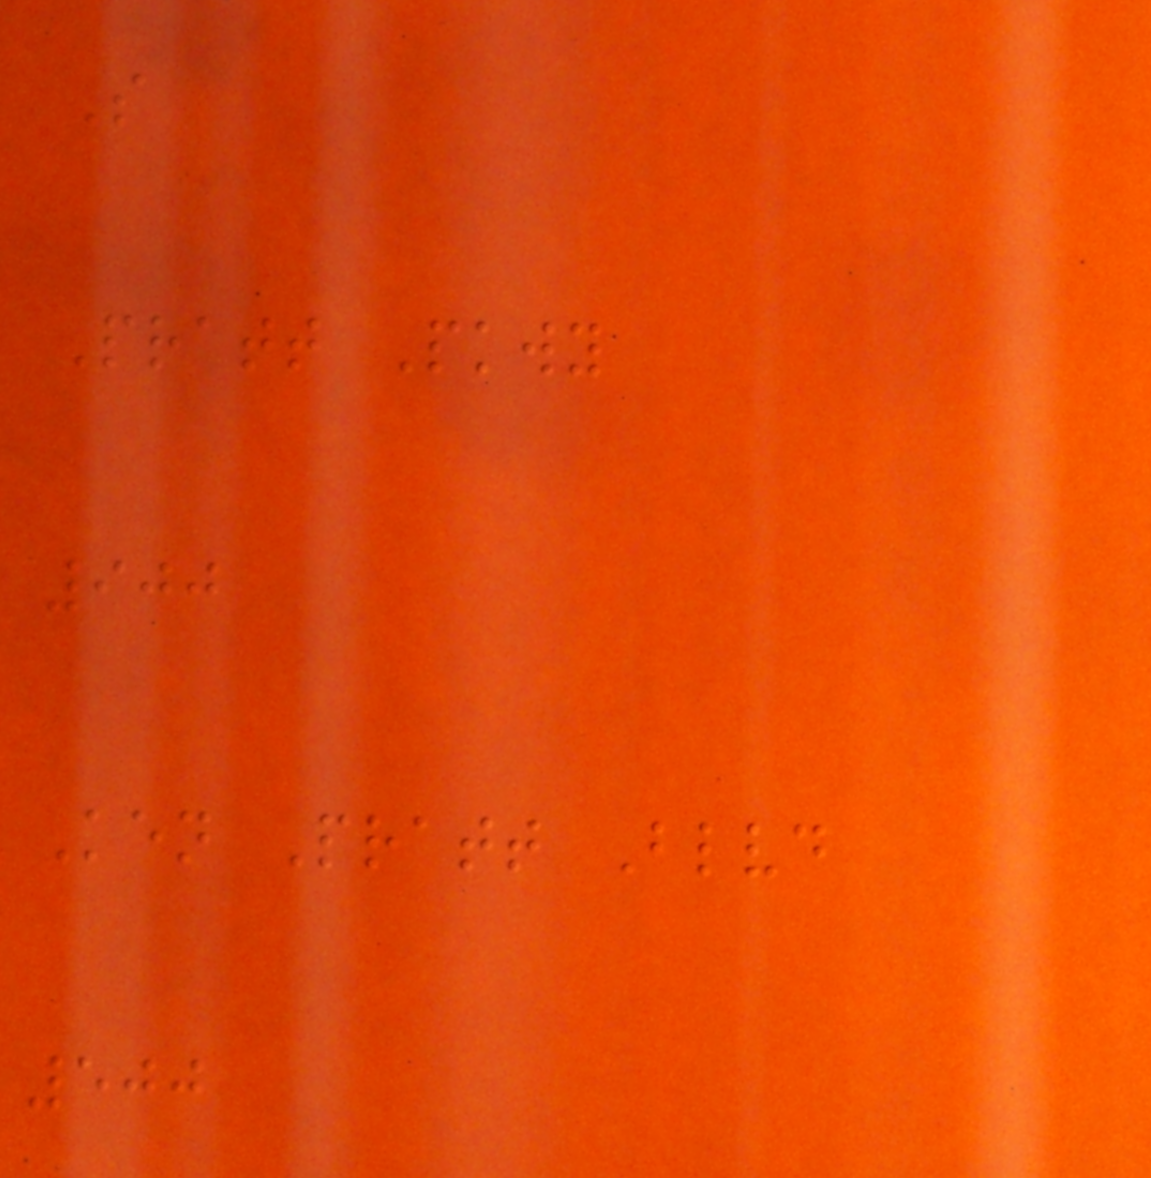S
Pratt Pkwy
900
Ken Pratt Blvd
500
